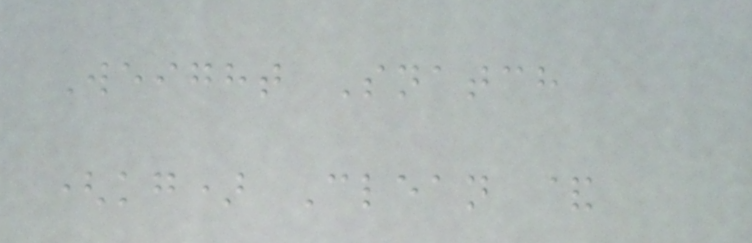Weight Snatch
(kg) Clean &
